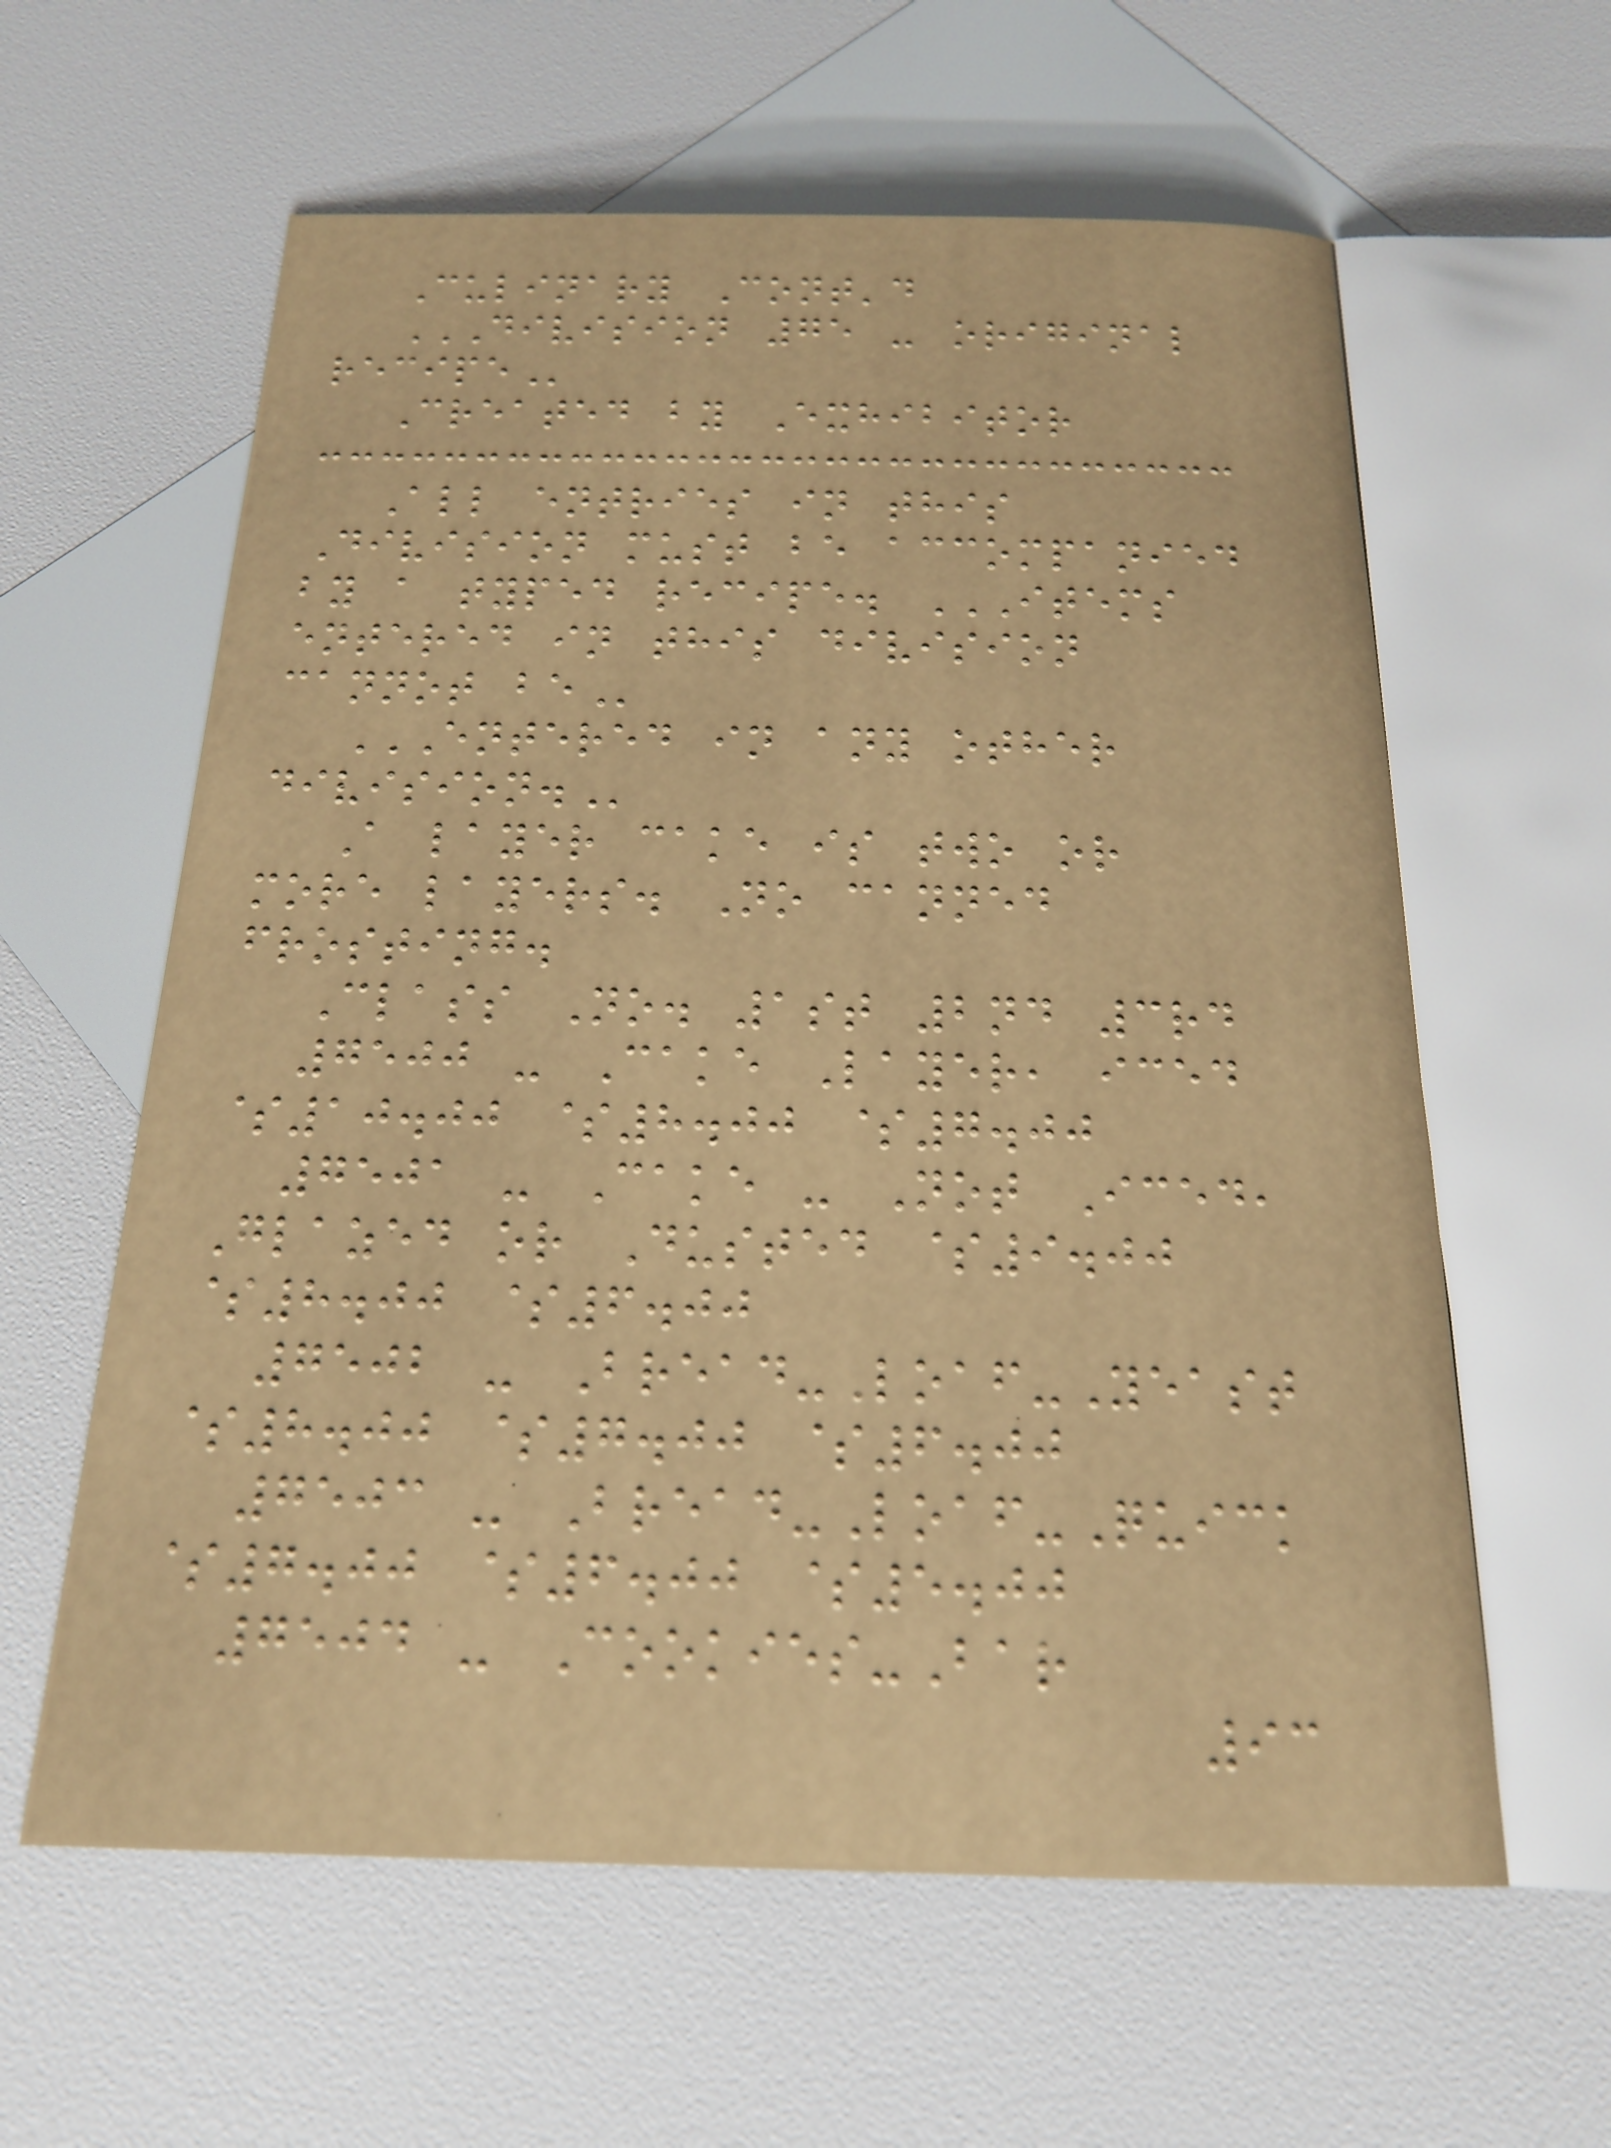Culinary Cont'd
DIVISION 75 - ORIGINAL
RECIPE
Created by Exhibitor
All entries in this
Division must be accompanied
by a typed recipe. ITEMS
ENTERED IN THIS DIVISION
CANNOT BE
ENTERED IN ANY OTHER
DIVISION.
A layer cake is two or
more layers. No canned
frosting.
Class No. 1st 2nd 3rd
7500 - Cake Layer, iced
$10.00 $8.00 $7.00
7501 - Cake - Not Iced,
Glazed or Dusted $9.00
$8.00 $6.00
7502 - Bread-Loaf-Yeast
$8.00 $7.00 $6.00
7503 - Bread-Loaf-Quick
$7.00 $6.00 $5.00
7504 - Cookies-Bar
93
